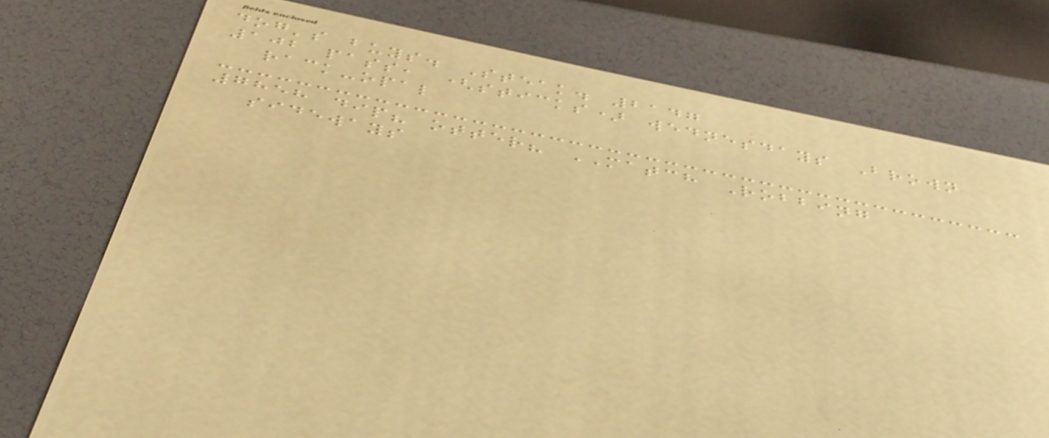dog's buys. Steak. 2147
102 pass, (sticks) wednesdays Brown
rack-opal
7858 dip? otter? MATCH Robbing
sideways
